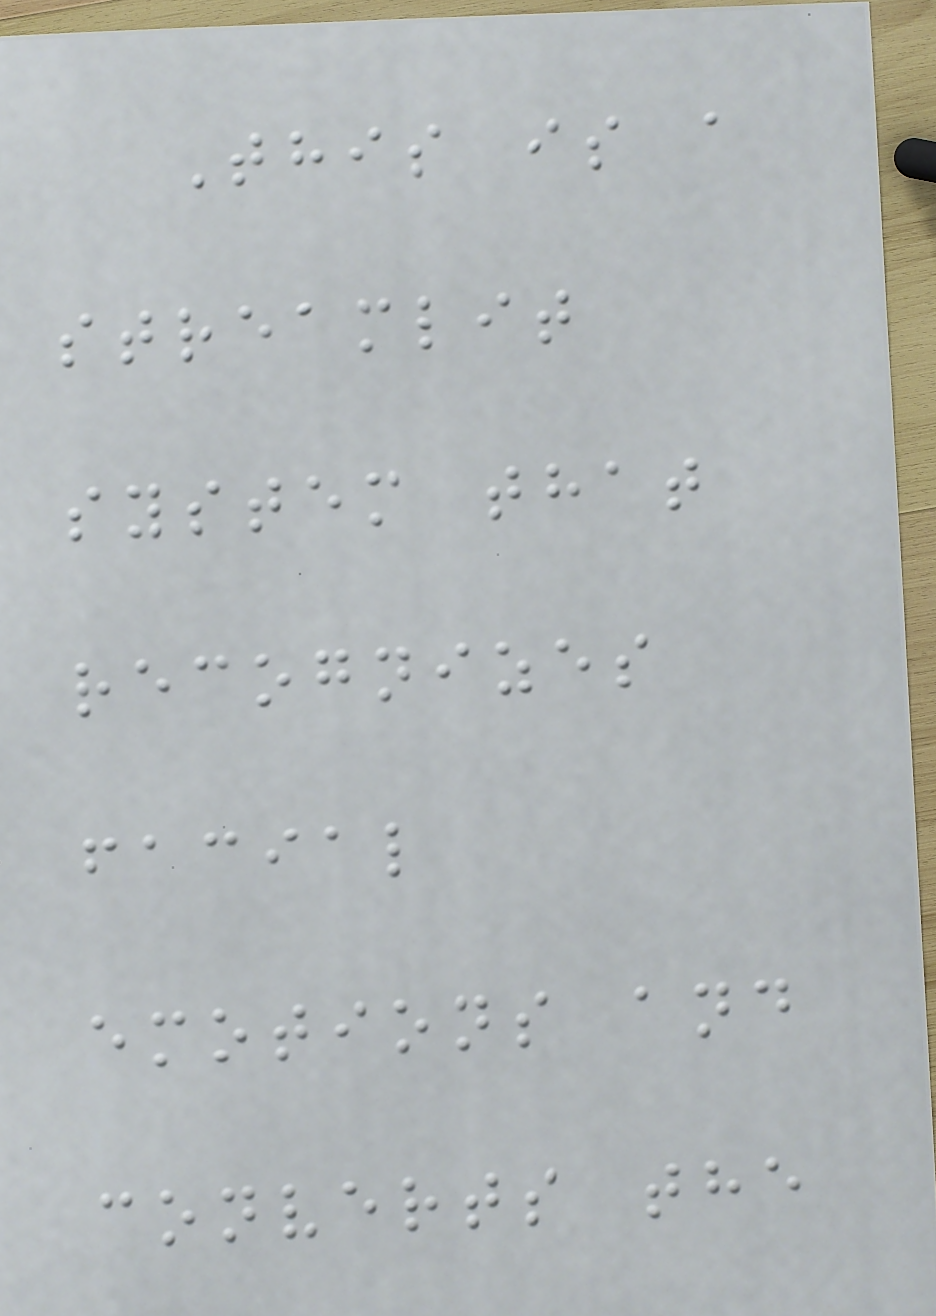This is a
streamlit
system that
recognizes
facial
emotions and
converts the
